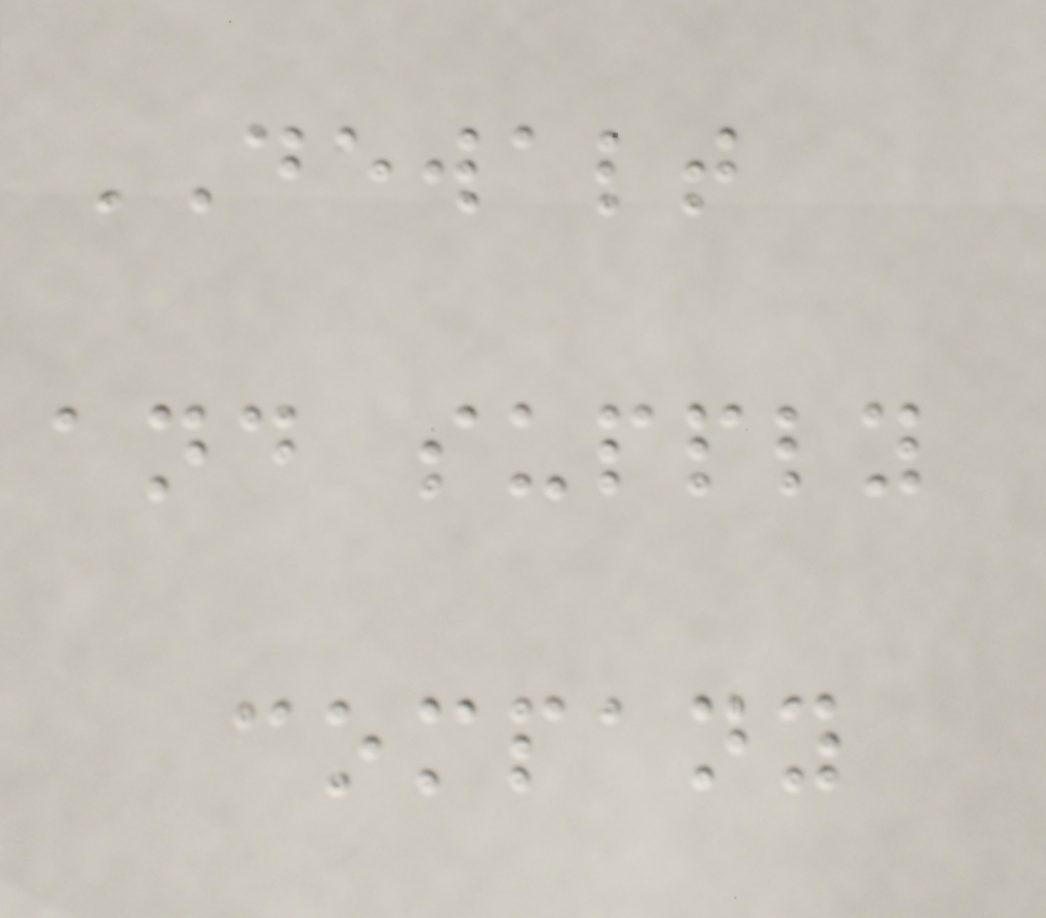DEWALT
and supply
company
